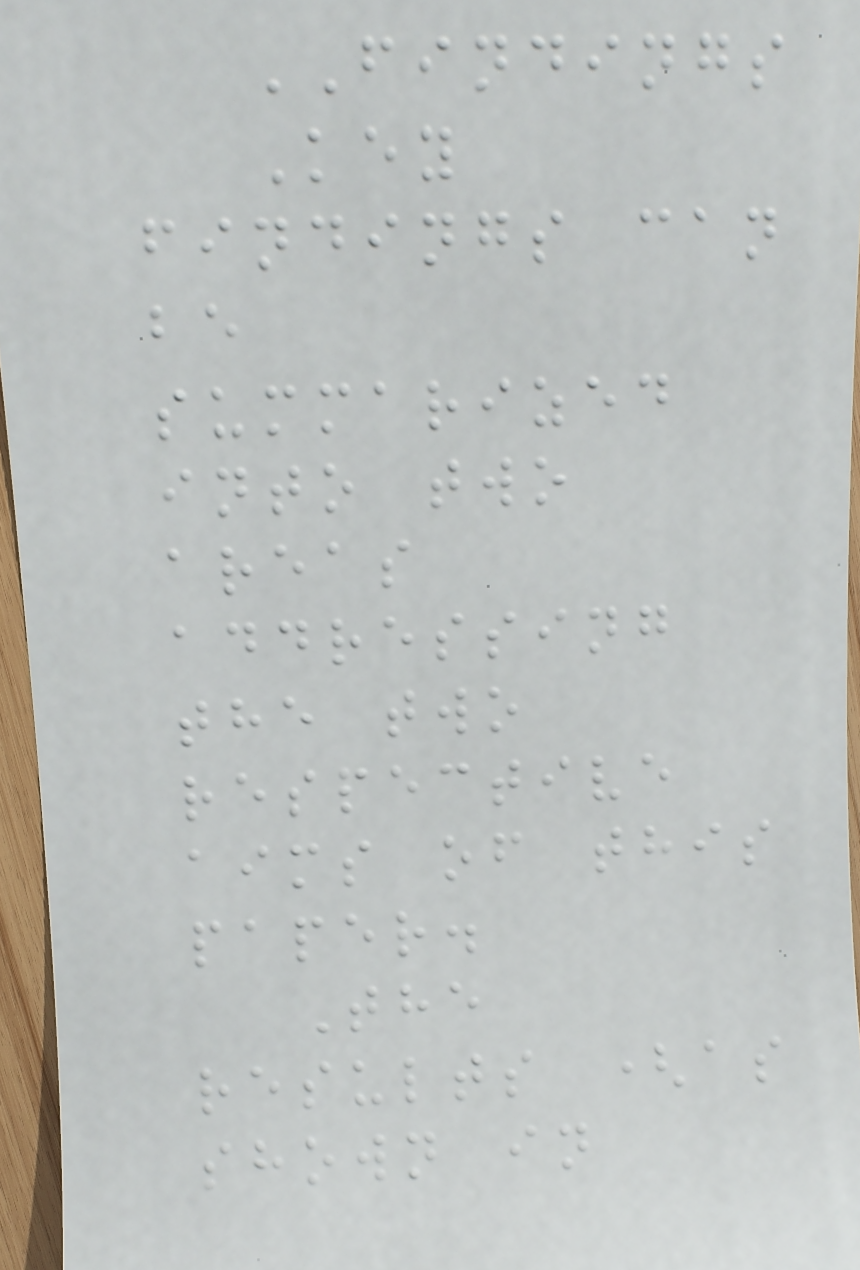FINDINGS
Key
findings can
be
summarized
into two
areas
addressing
the two
respective
aims of this
paper.
The
results (as
shown in
